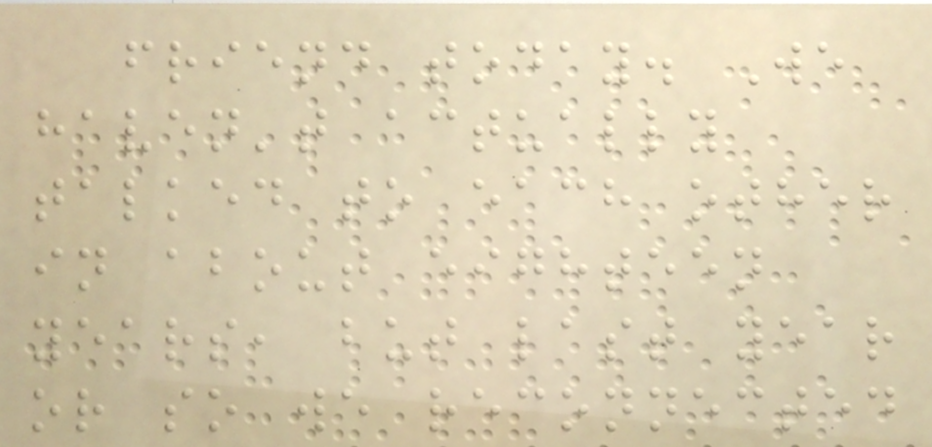friend today. We
haven't actually
talked to each other
in about eighteen
years, but last year
or so we reconnected
